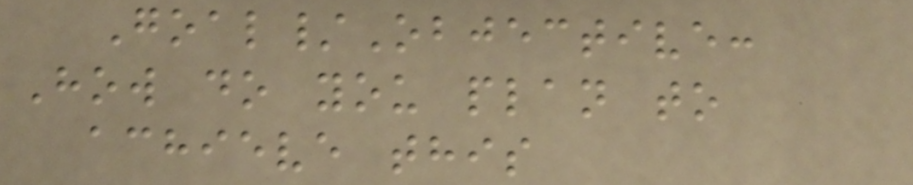Goal/Objective:
How do you plan to
achieve this
